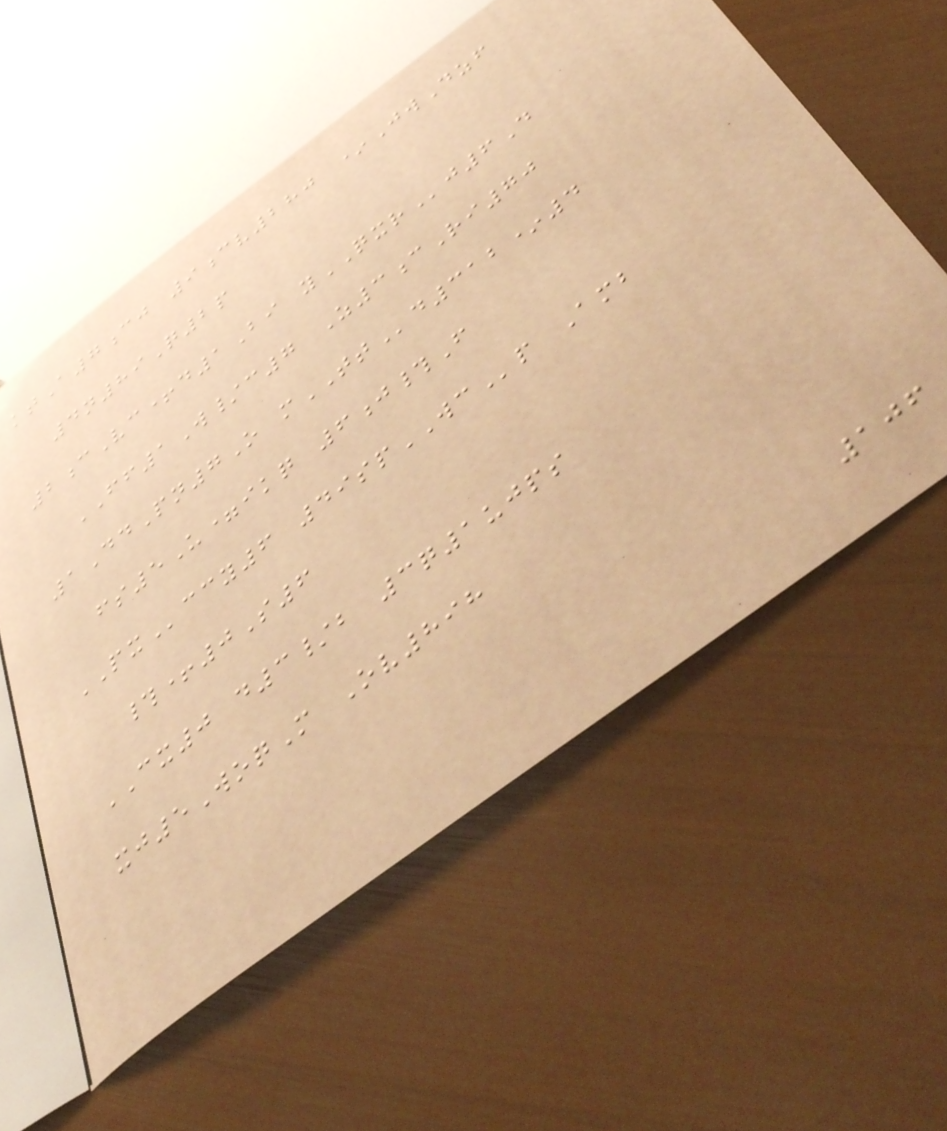ktA7cj 9cv280 *JwDzf
4n89Q2p
2cVc+d1Bi yQXRj6D
FF1W/c7 Z3cRi70
1DdPn7O mTTd312*4
fs5U=ikq 6j#F
PXccy6 49spWCp Amb
#+0S6
CX0 d3/b 3q1ujps
xj5WoqM Ov898
106
